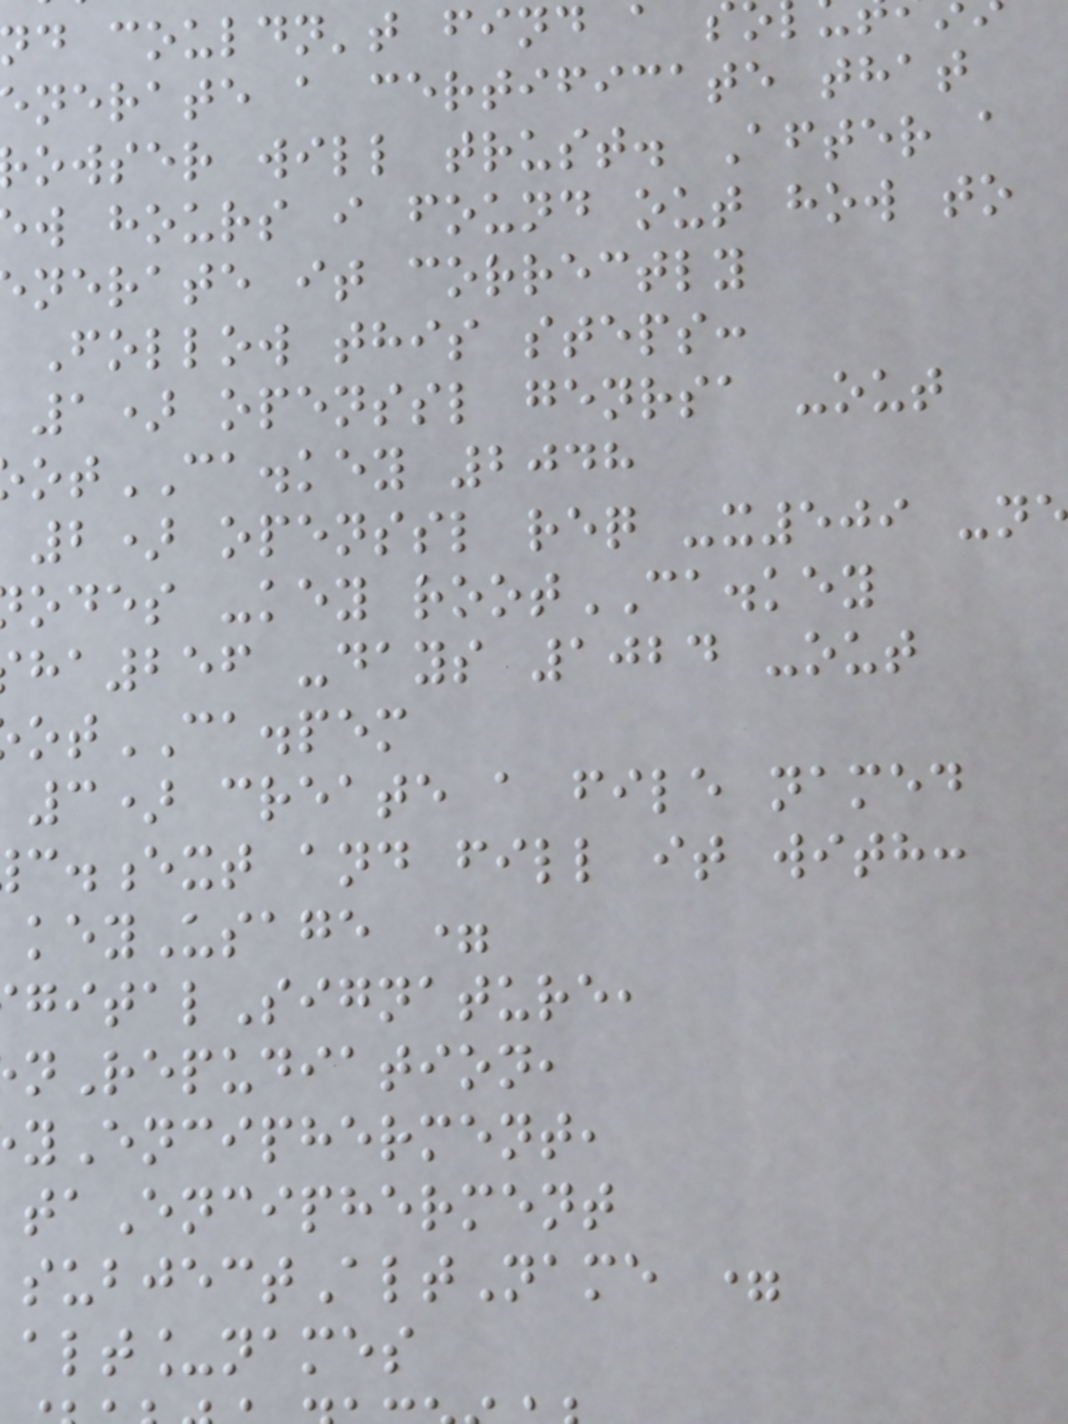nd couldn't find a
nerate a certificate that
owser will trust. After a
w hours i found out how to
nerate it correctly
Follow this steps:
1) openssl genrsa -out
otCA.key 2048
2) openssl req -x509 -n
odes -key rootCA.key
ha256 -days 1024 -out
otCA.pem
3) create a file named
ext and fill it with:
keyUsage =
gitalSignature,
nRepudiation,
yEncipherment,
taEncipherment
subjectAltName =
alt_names
